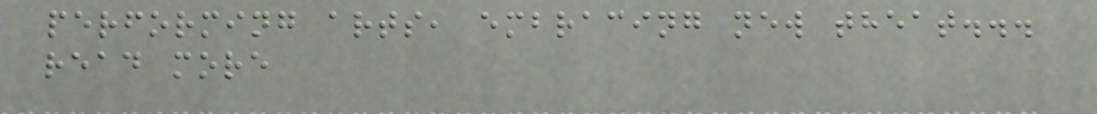performing arts, embracing new theat...
read more
